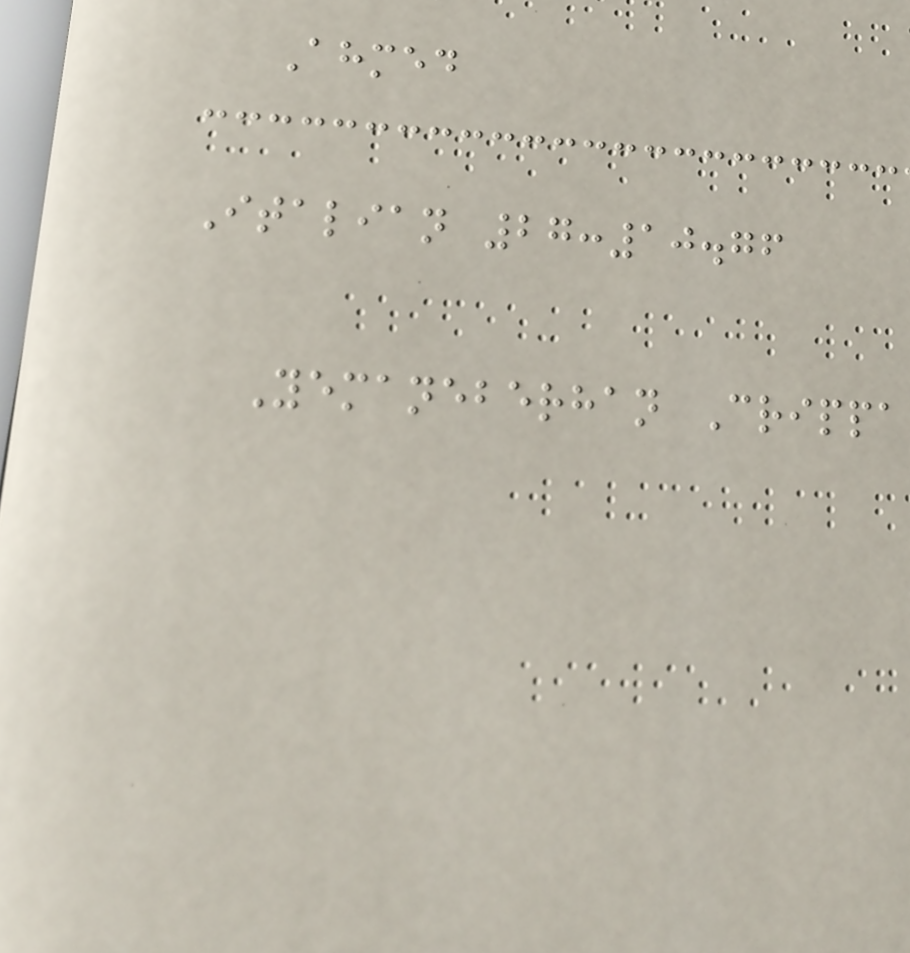Ahmed
Italian 27:10.76
Yemaneberhan Crippa
